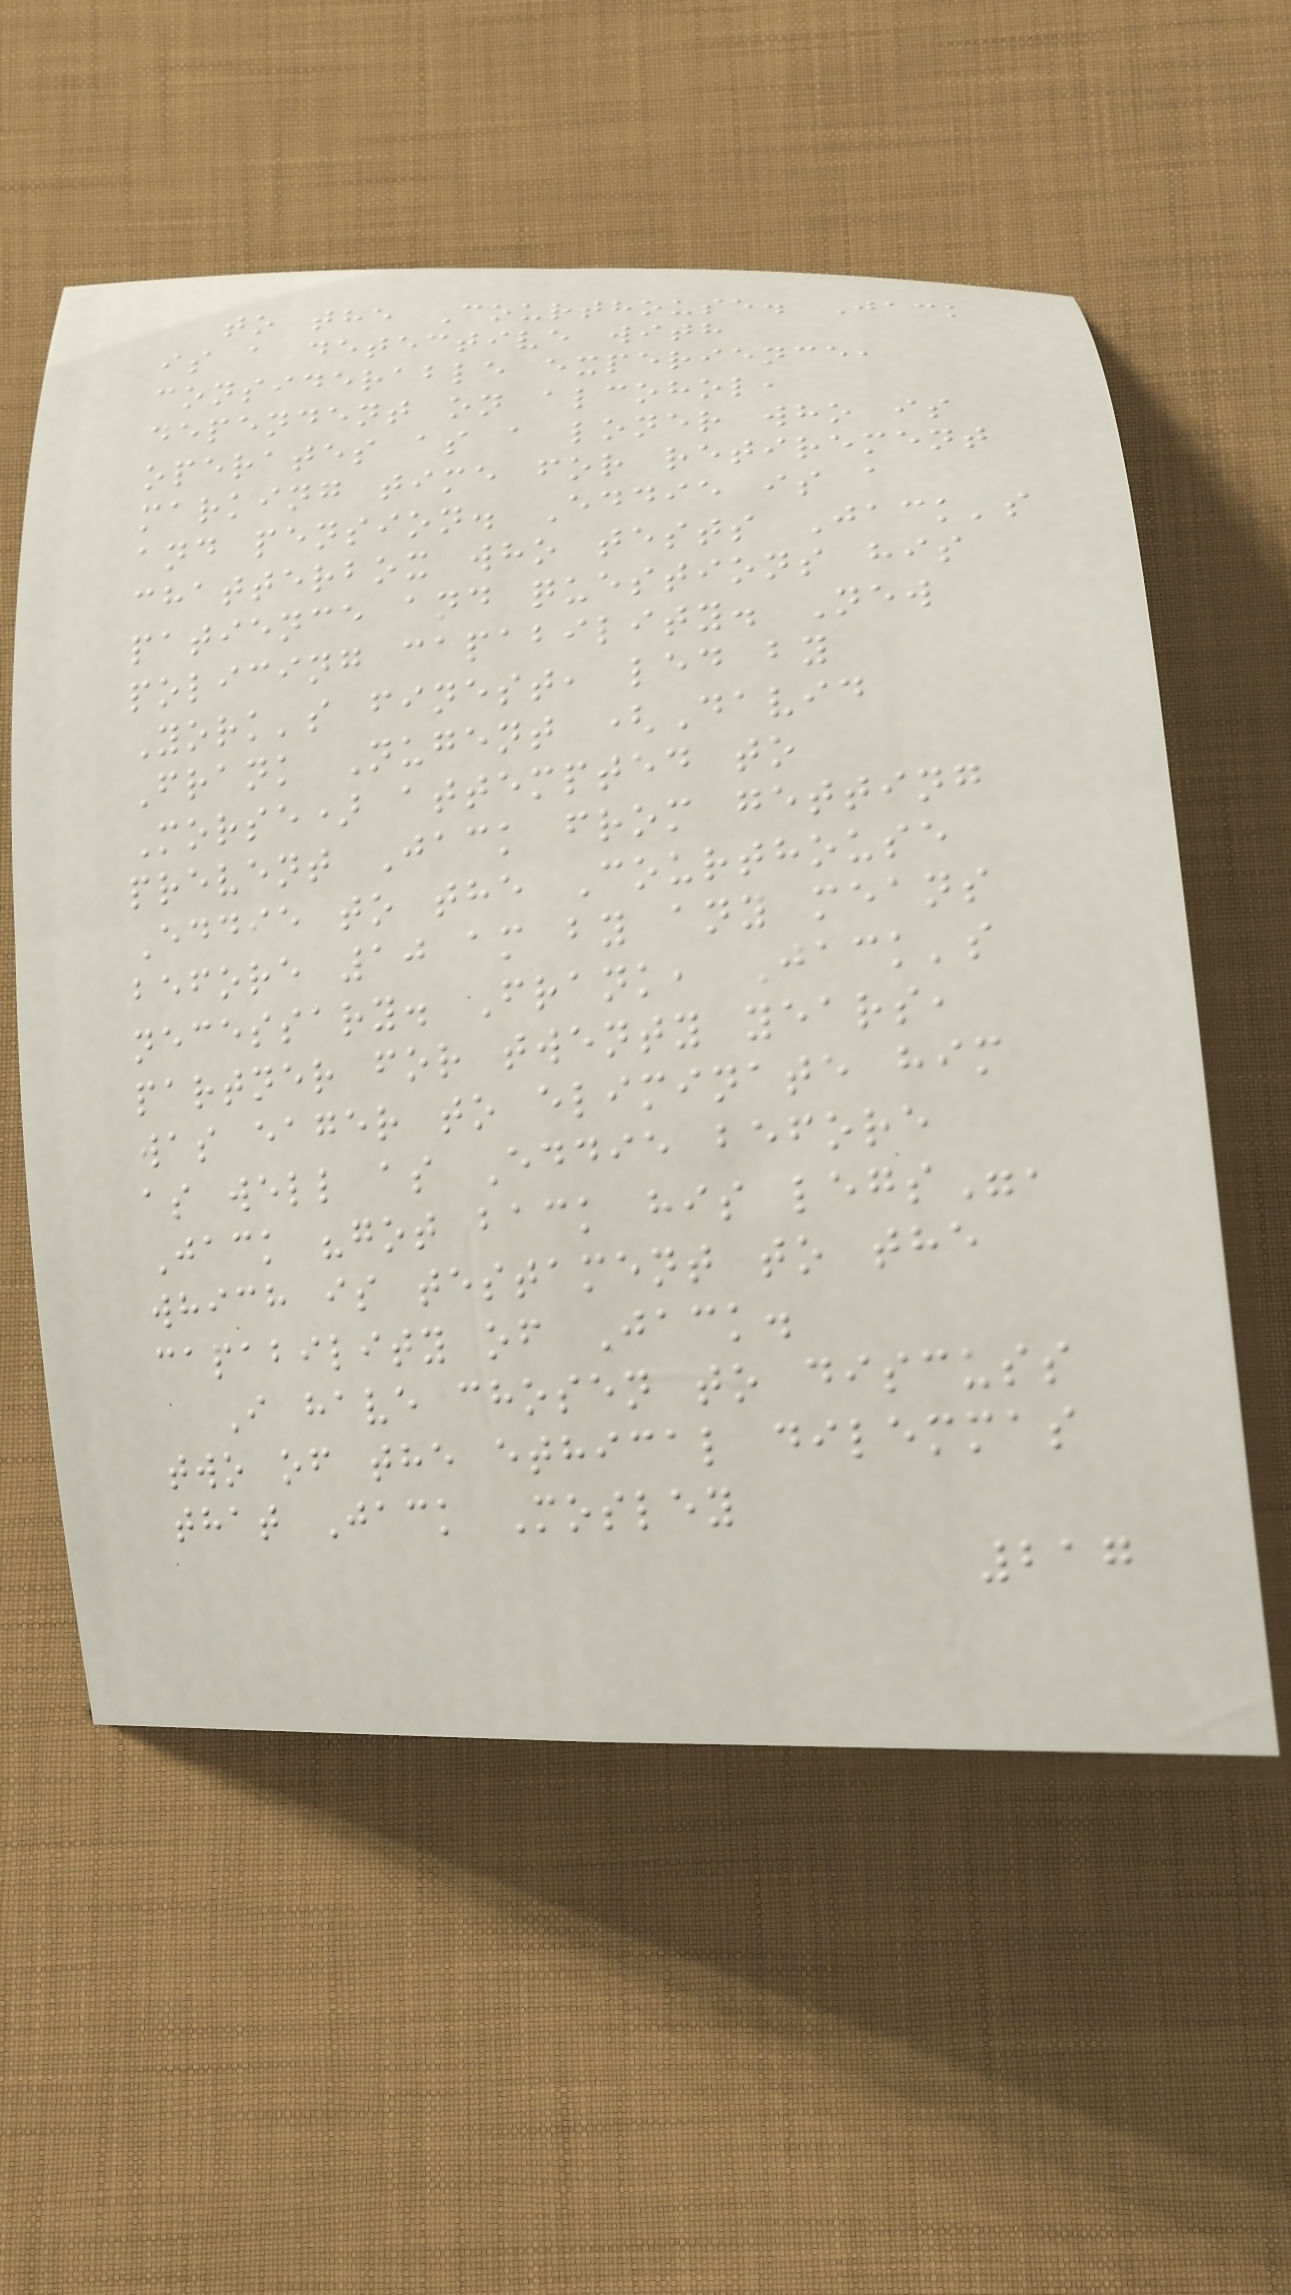to the Courthouse. Jack
is a detective with
considerable experience,
dependent on alcohol,
operates as a loner who is
marking time for retirement
and pension. Eddie is a
chatterbox who tests Jack's
patience and questions his
policing capability. New
York's finest, led by
Frank Nugent (David
Morse) attempted to
prevent Jack from getting
Eddie to the Courthouse
before 10 am by any means
necessary. Frank, Jack's
partner for twenty years,
was eager to eliminate him
as well as Eddie before
Jack "got back his legs",
which is testament to the
capability of Jack.
I have chosen to discuss
two of the ethical dilemmas
that Jack Mosley
217
